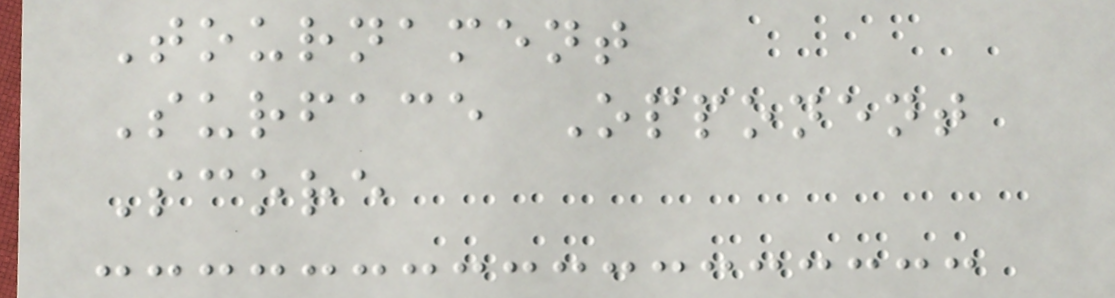Tournament
Surface Opponent
Score
